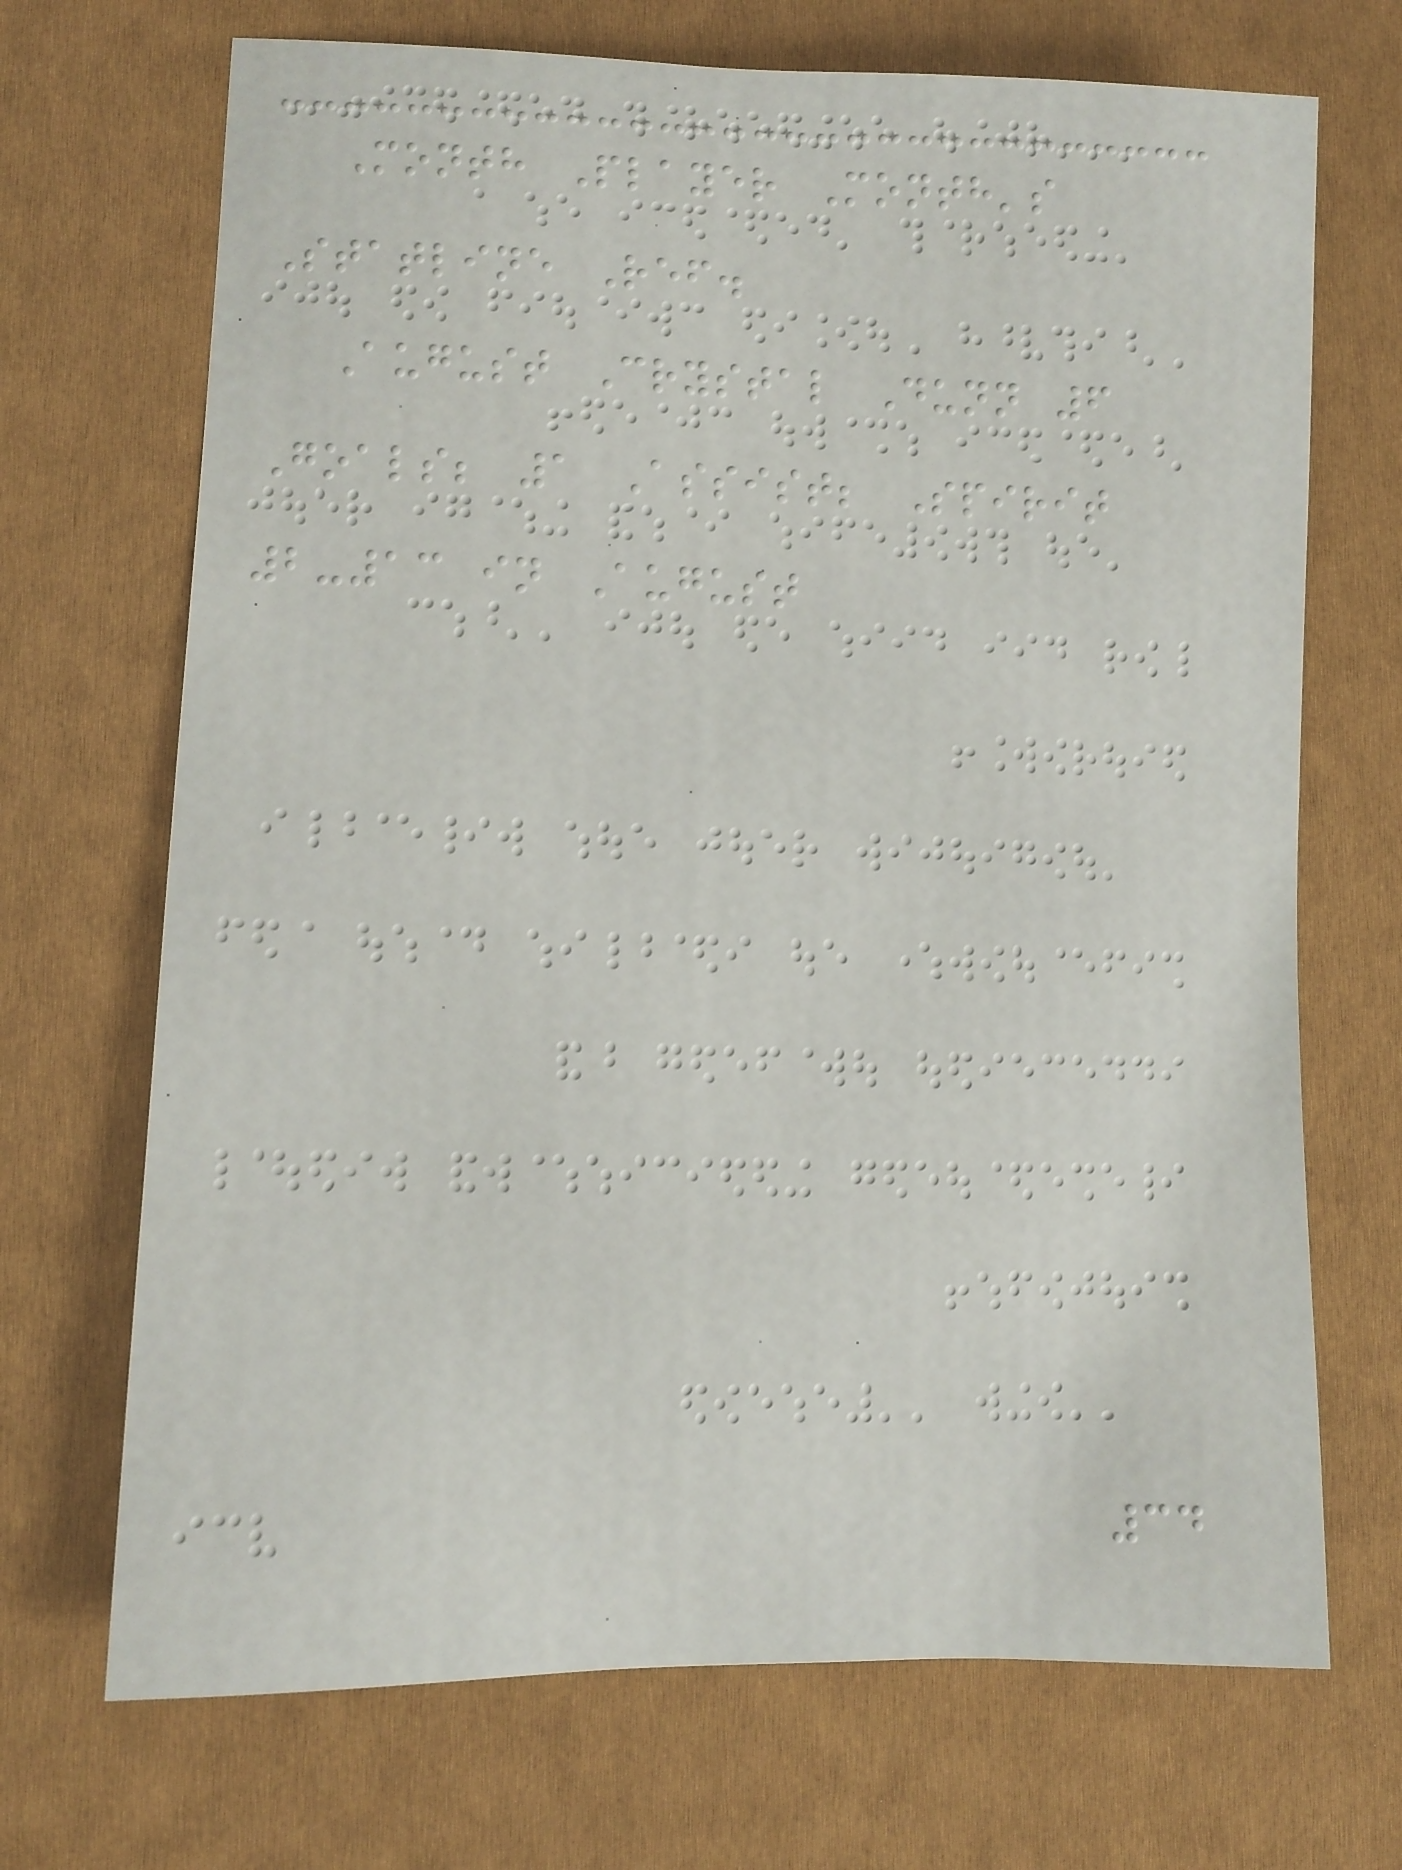Month Player Month's
Statline Ref.
August Crystal Dunn 6
Goals; 1 Assist; Spirit
2-13 in August
34
